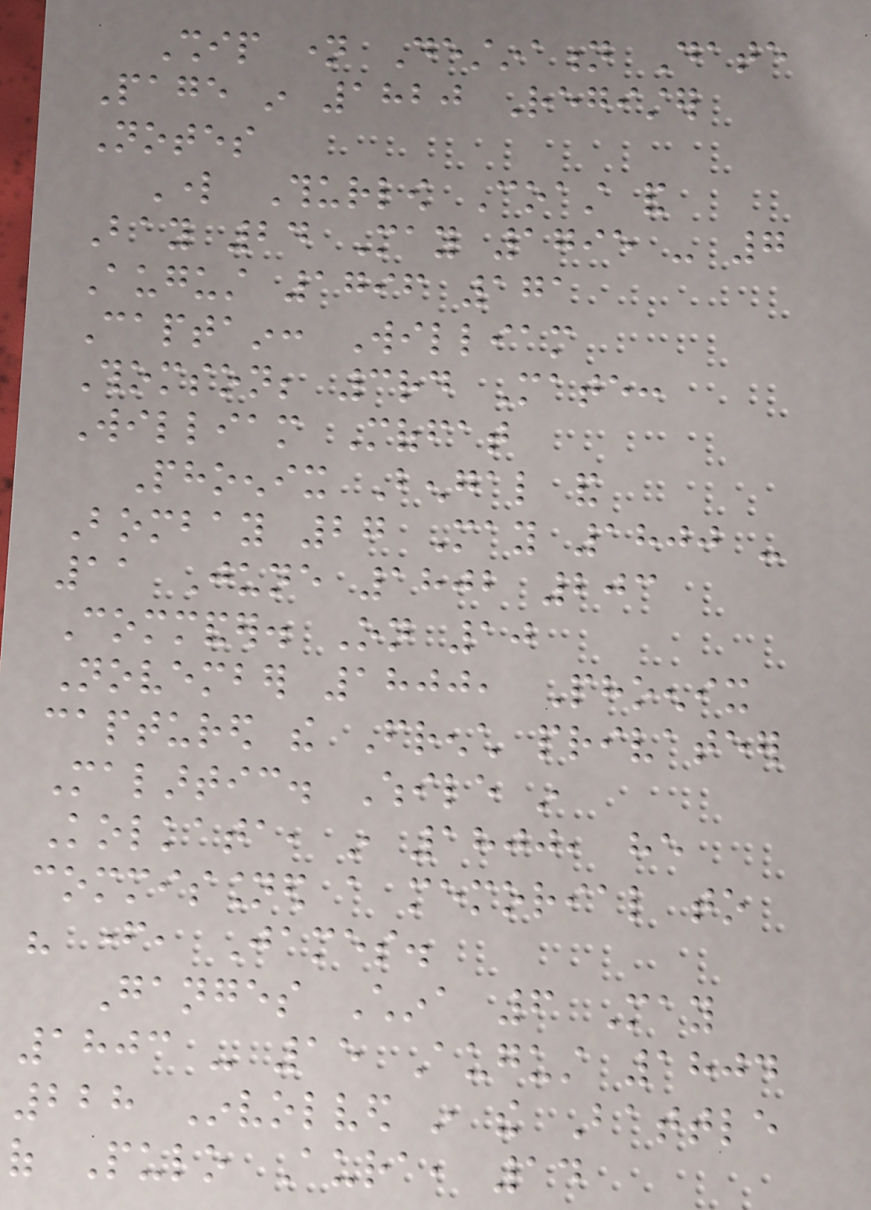Ship name Destination Date
Page in 1820 Register
Notes
Lord Thurlow Coast and
Bay 24 May 1795 - 7
August 1796 171
Captain: William
Thomson; 3rd Mate:
William Moffat
Phoenix Bengal and
Bombay 27 May 1800 -
11 June 1802 203
Commander. On 10
November 1800, Phoenix
captured the French privateer
Malartic. While in
Kolkata, in 1800, he
commissioned a memorial to
his father, James.
Ganges China 6 May
1803 - 15 August 1804
228 Involved in the Battle
of Pulo Aura, 14
